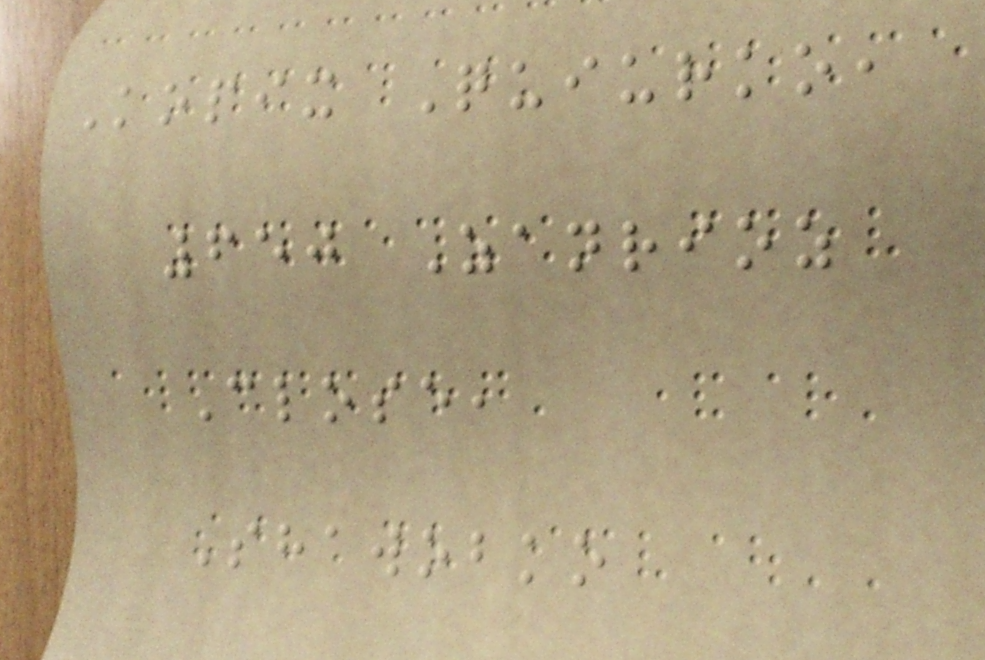Kopix Quiurko,
650 Zanrioz
Close,
Shawobko
